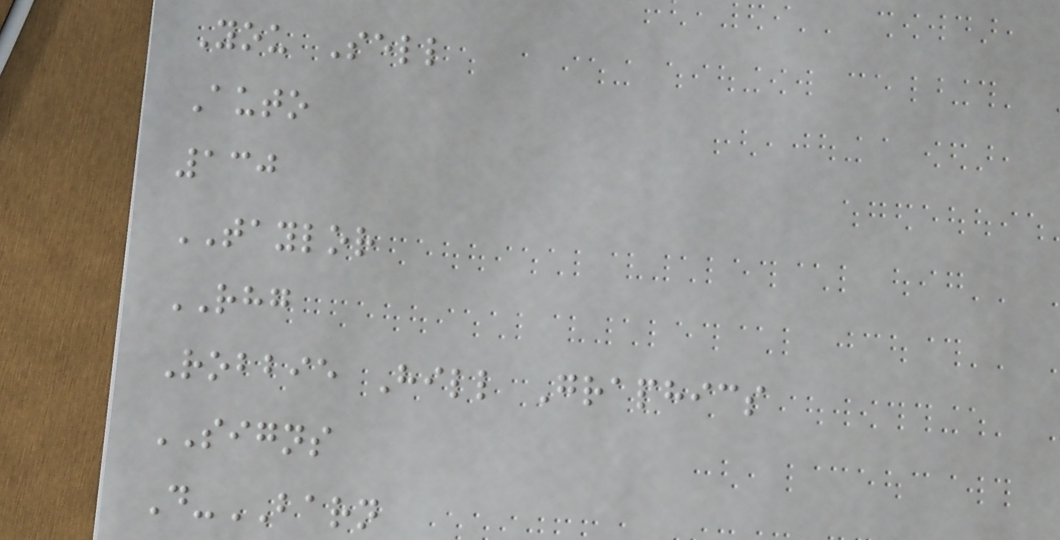You Sell
Auto
130
TAYLOR
RHG
Robbie Hill Graphics
SIGNS
D-BARN
